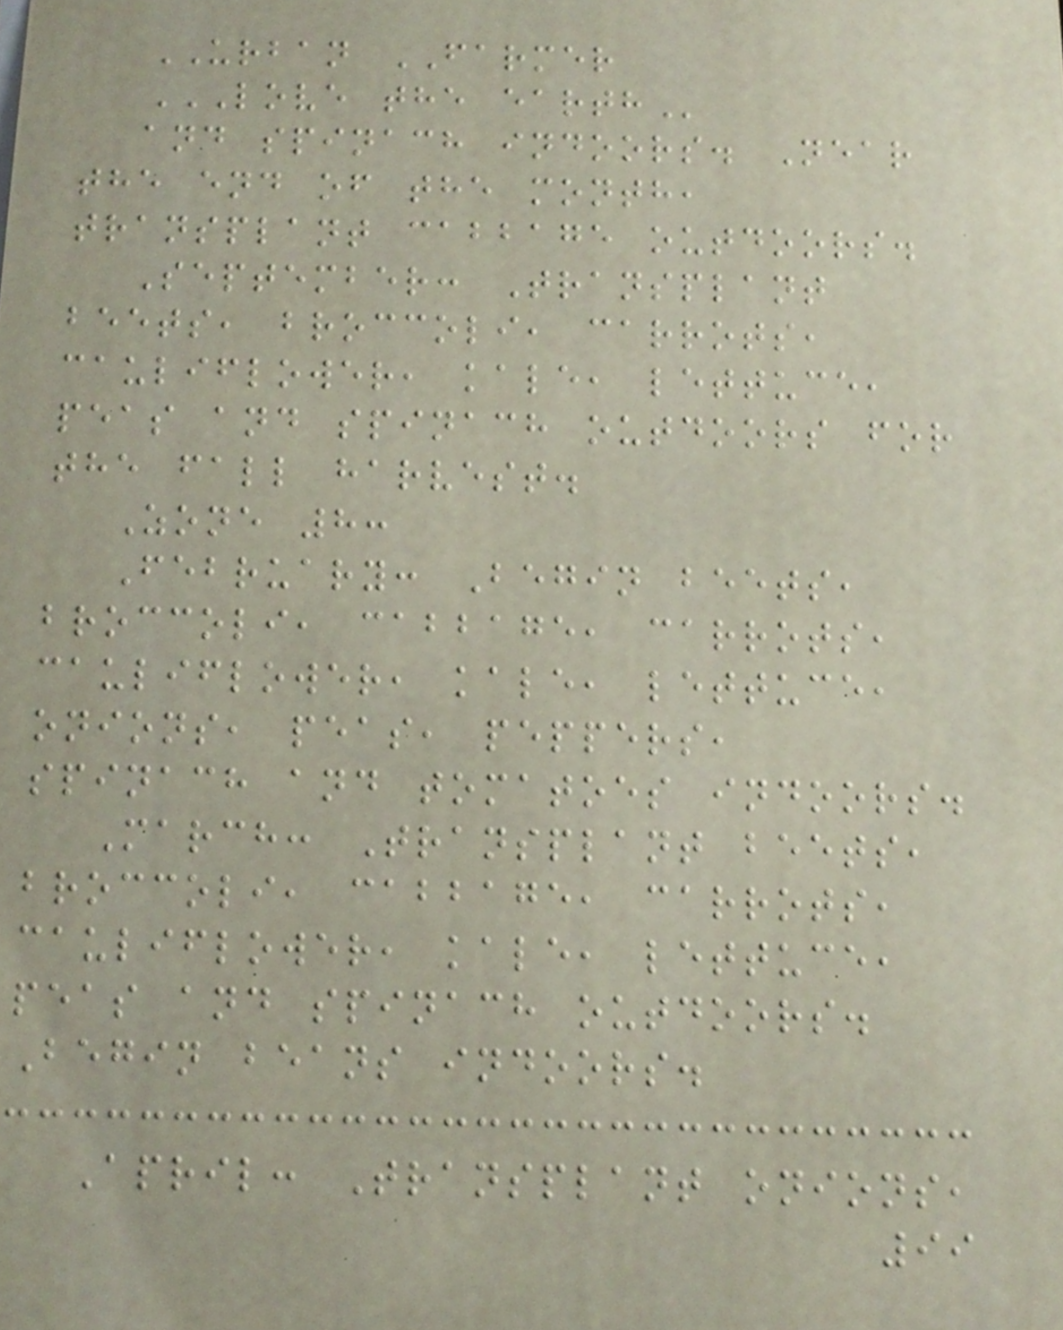URBAN FARMER
LOVE THE EARTH
and spinach indoors. Near
the end of the month,
transplant cabbage outdoors.
September: Transplant
beets, broccoli, carrots,
cauliflower, kale, lettuce,
peas and spinach outdoors for
the fall harvest.
Zone 8:
February: Begin beets,
broccoli, cabbage, carrots,
cauliflower, kale, lettuce,
onions, peas, peppers,
spinach and tomatoes indoors.
March: Transplant beets,
broccoli, cabbage, carrots,
cauliflower, kale, lettuce,
peas and spinach outdoors.
Begin beans indoors.
April: Transplant onions,
99
